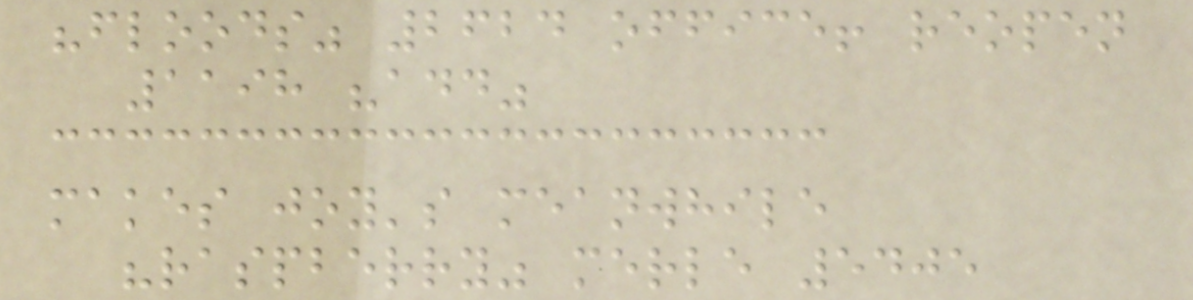"floods" 2624 office! reopen
1198 "add"
makes joy's meanwhile
"raspberry" merle 5405
